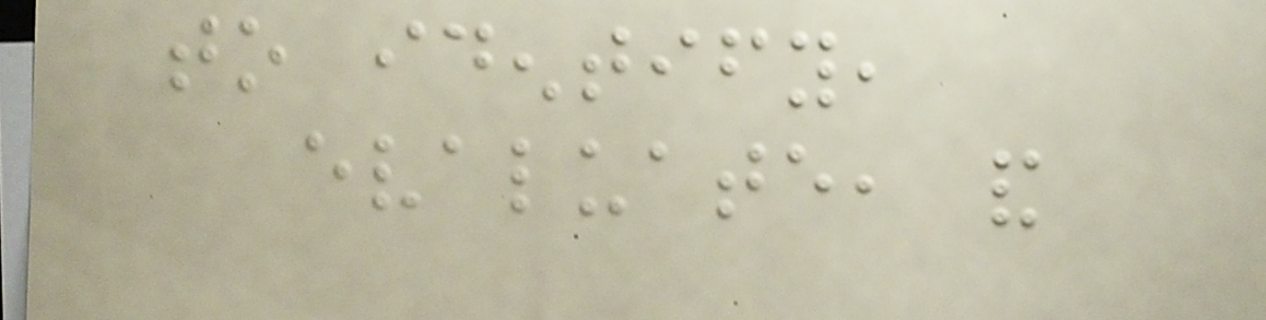to identify,
evaluate, and
